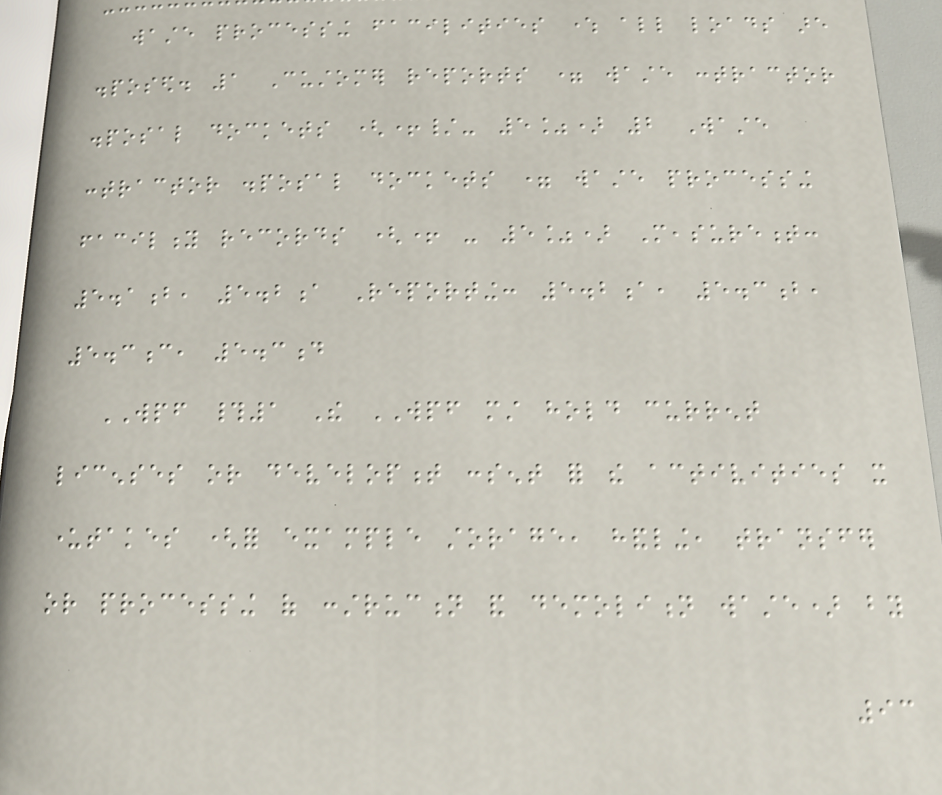waste processing facilities where all loads are
disposed. 1 Customer reports = waste contractor
disposal dockets (+/- 5%) 2 Waste
contractor disposal dockets = waste processing
facility records (+ - 5%) Measurement:
5.1b, 5.2a Reporting: 5.2a, 5.3b,
5.3c, 5.3d
WPF #1 The WPF must hold current
licenses or development consent for the activities it
undertakes (for example storage, handling, transfer
or processing of construction and demolition waste) by
93
